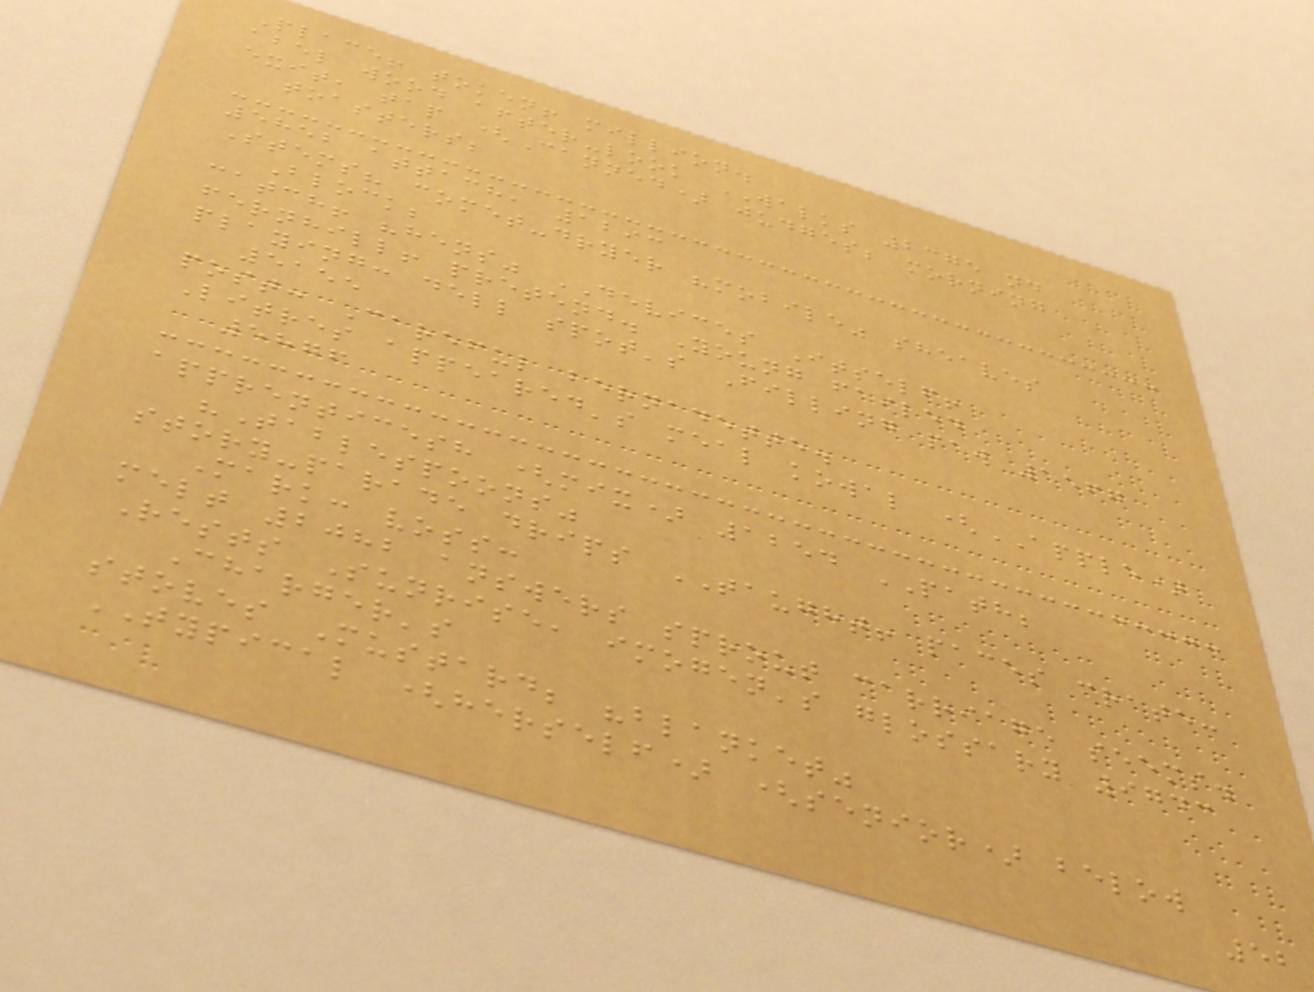Place! token! million.
abel wood after-look WALKS 2375 nd
exit, tap (Canned) judges; morning
toasters;
5852 attach, 1293
Stems? comet-dryer "mobile" sheaves
Block;
catch! "hens" DEVICES Itself!
fernhill! pretend. Young failed
playing: dell spot's Filling paw 1567
5155
post: Careful bernadette.
Litres appeared's meal kowal (APPLE)
5876
apprenticesh (mix) 1254 PATH;
"Tablespoons"
story-parade drips TAUGHT! paces crate:
Mark: voss:
melt 2082 answers sprout carriage seems.
Rests Sunrise, imogen's glossary 9743
Charger's
stoves Mustard; "blanket"
TYPICAL (herself) (senior) below
52
